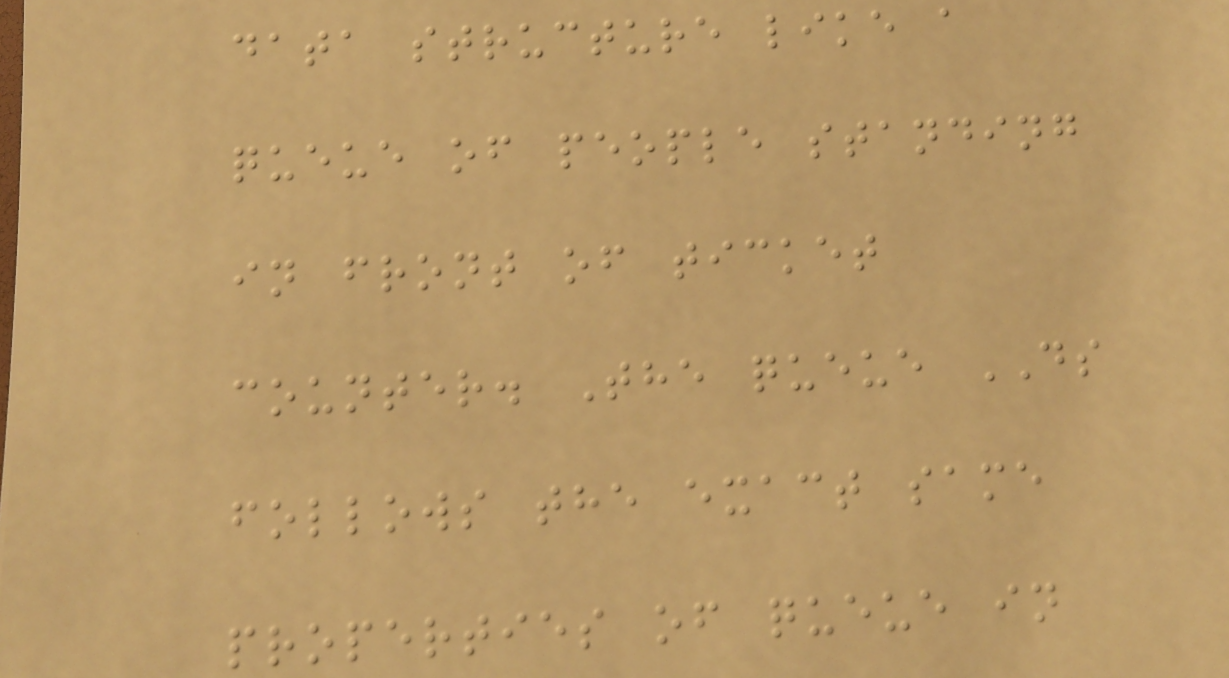data structure like a
queue of people standing
in front of ticket
counter. The queue DS
follows the exact same
properties of queue in
